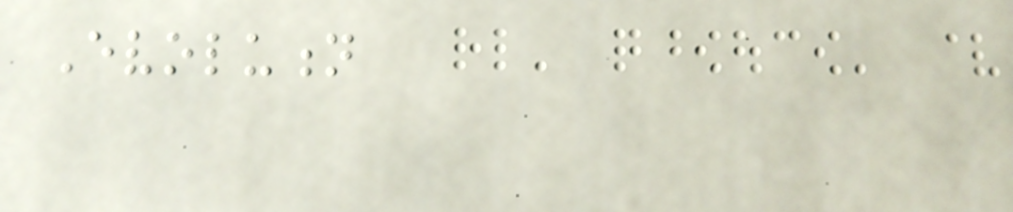Evolution
